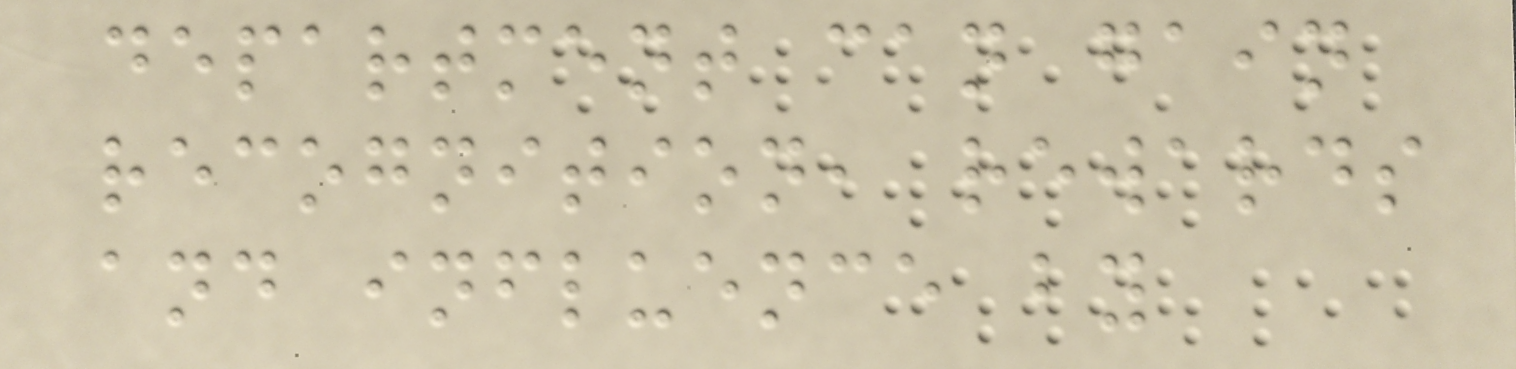department can gain
recognition, rewards
and influence by
